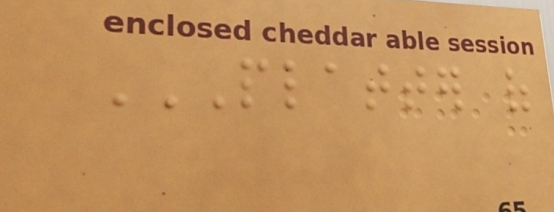PLATTER OF
